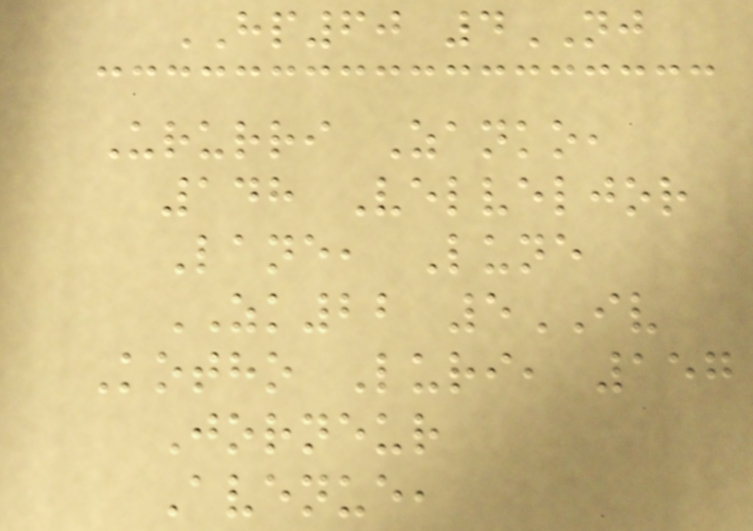HP60 4NJ
Ururri Zanko,
148 Velveljor
Lane, Lune
ZK22 5IV
Kotho Luri, 157
Jorneur
Avenue,
